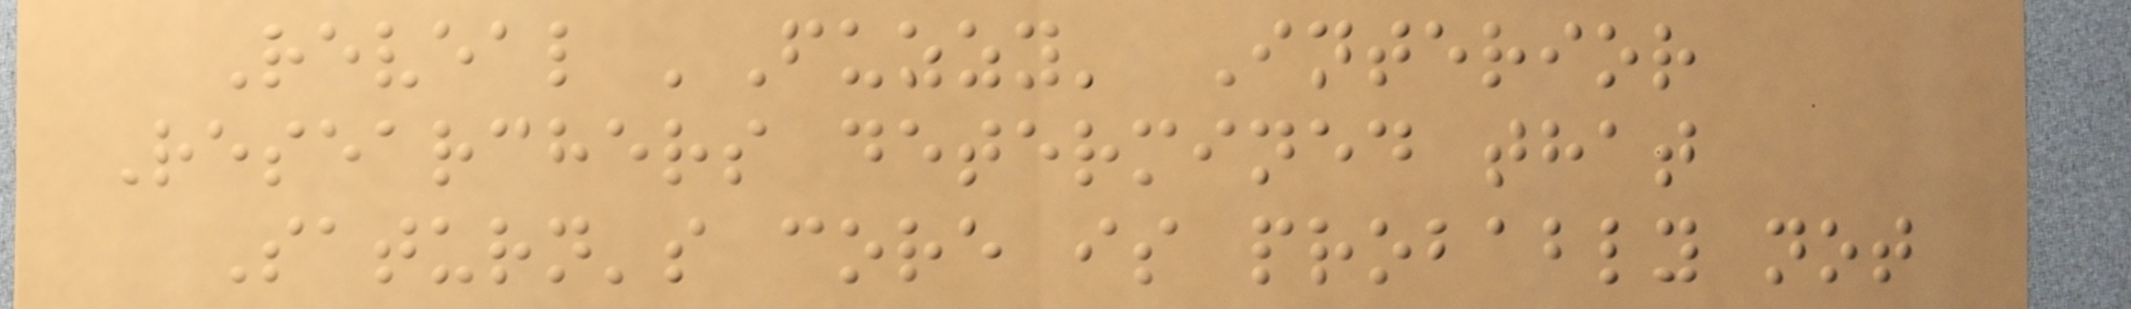Reveal 'Fuzzy' Interior
Researchers determined that
Saturn's core is probably not
